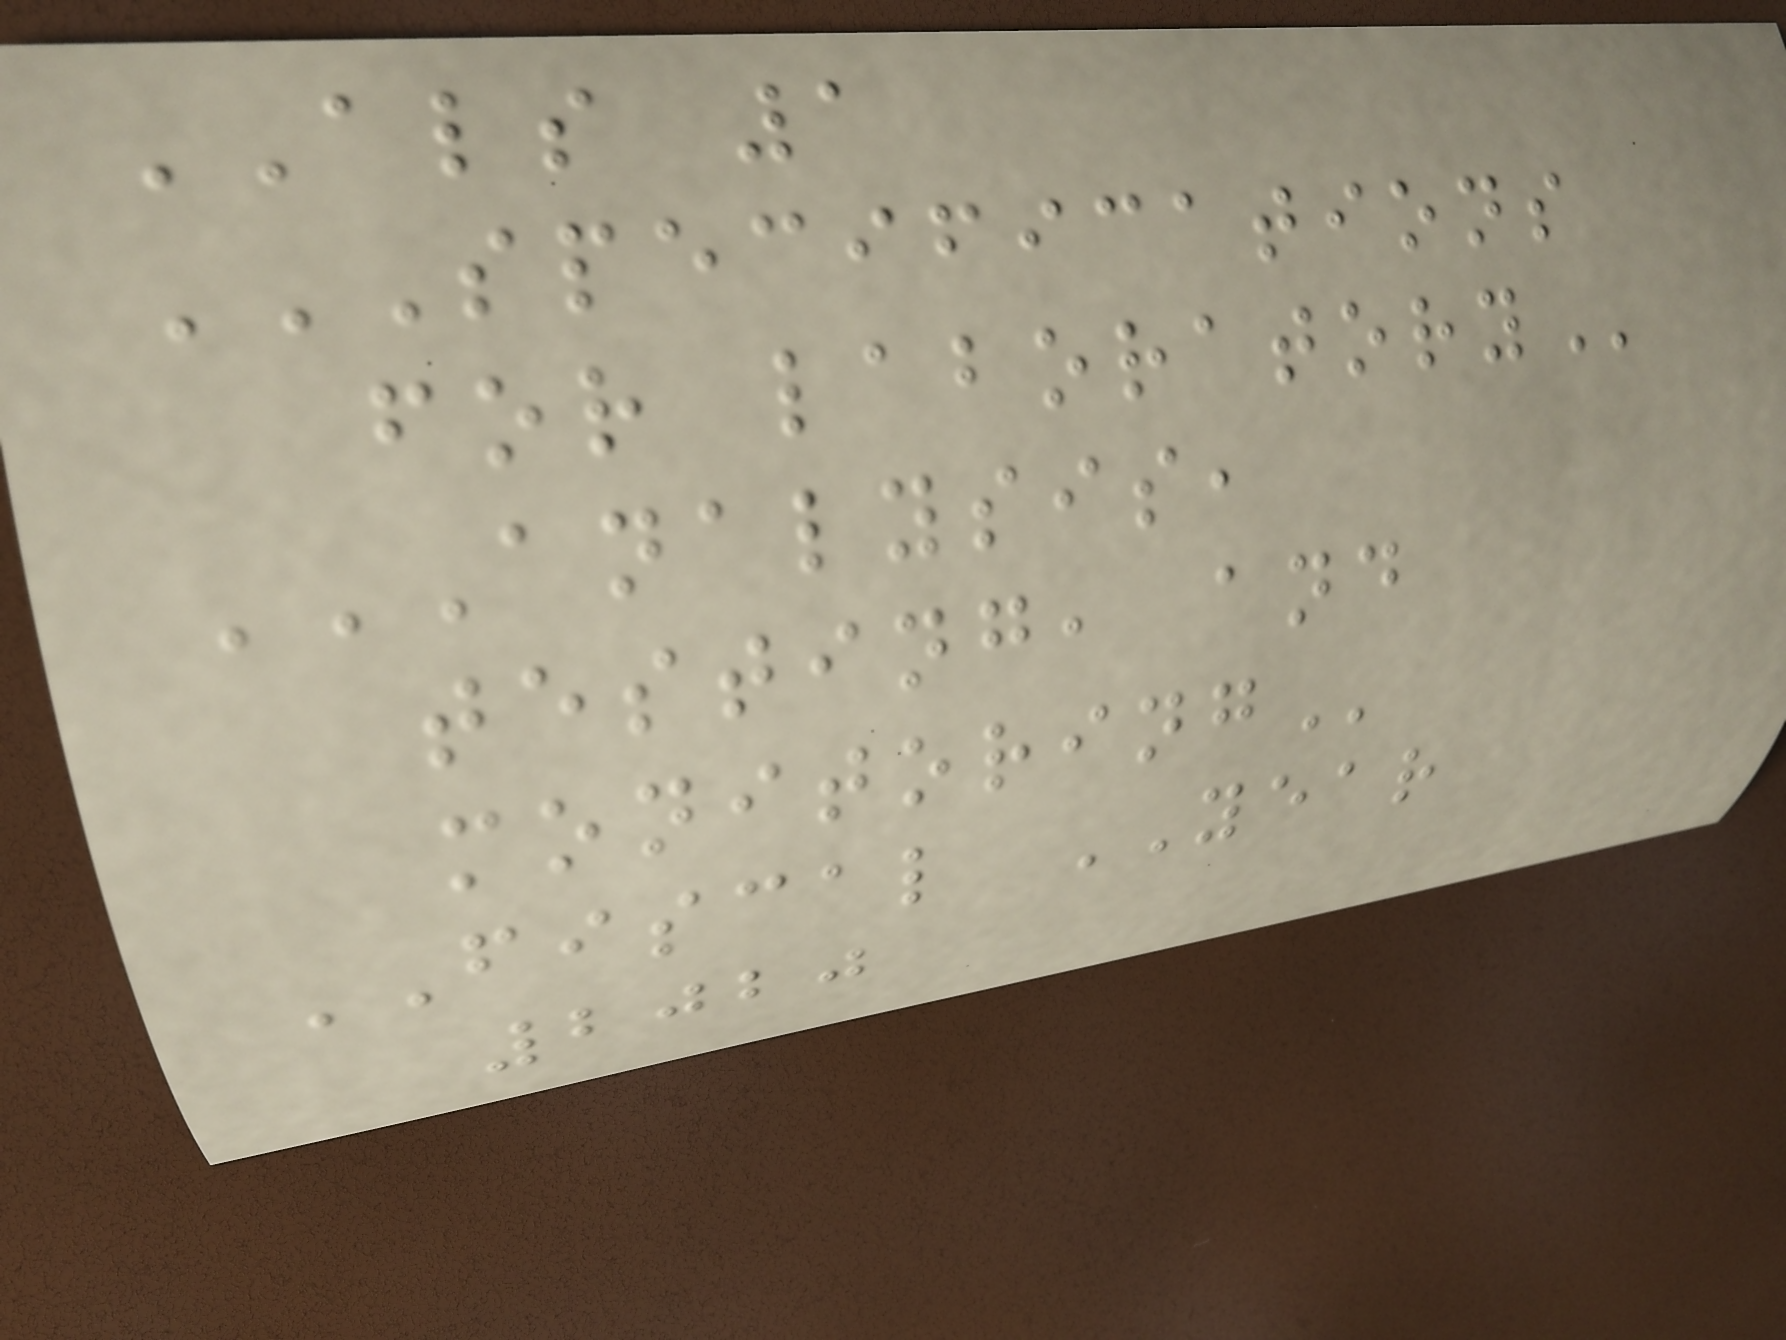ALS 1
SPECIFICATIONS
FOR LABORATORY
ANALYSIS,
TESTING, AND
MONITORING
FISCAL YEAR
2020
